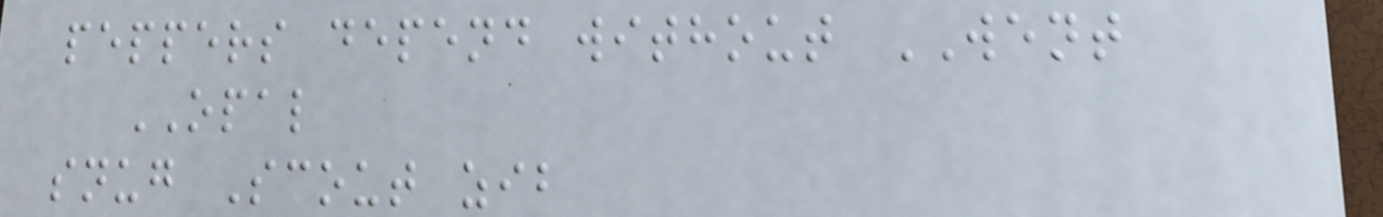peppers depend without WENT
OPAL
snug Scout zib
